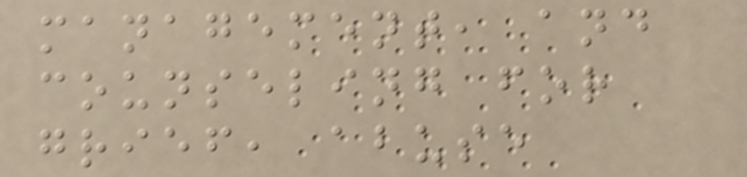management, and
counseling for
grief, abuse
